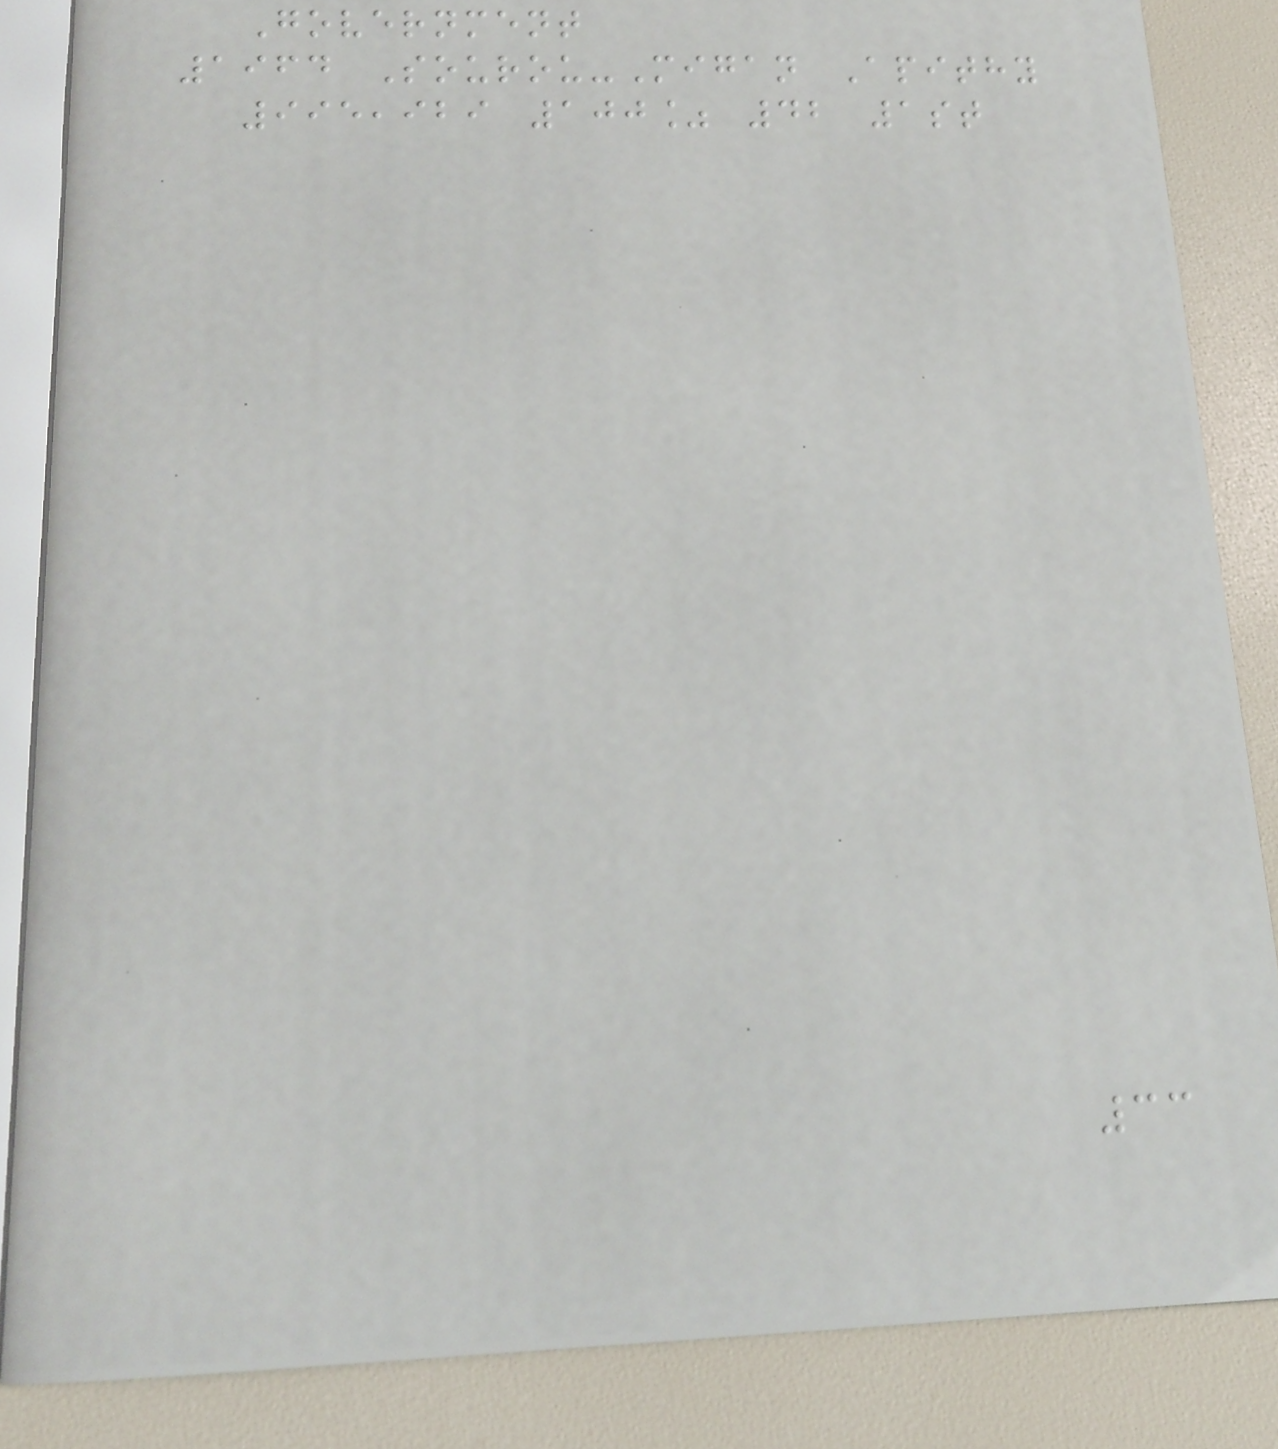Government
1964 Sourou-Migan Apithy
995,929 100% 42 1st
33
